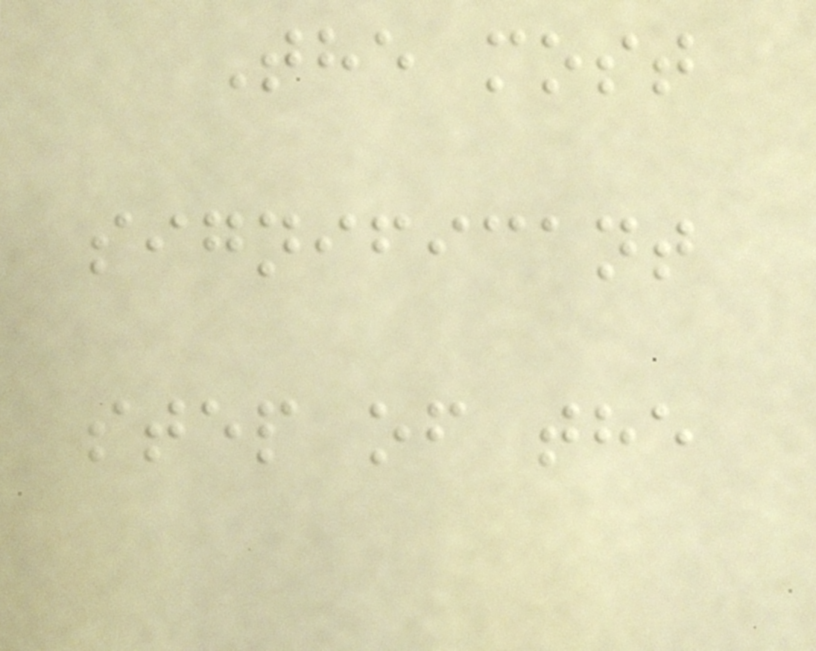The most
significant
step of the
